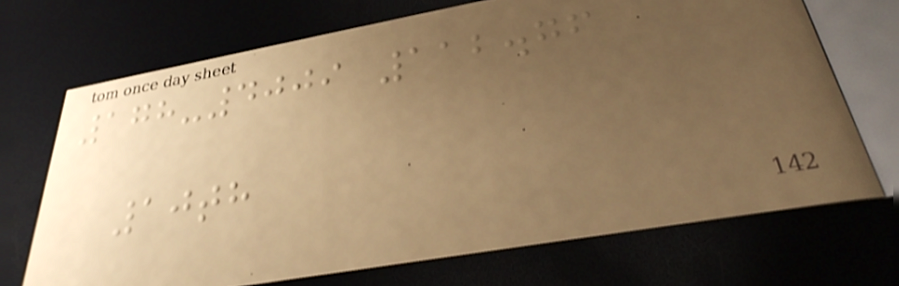178-4009 112.76
10th
